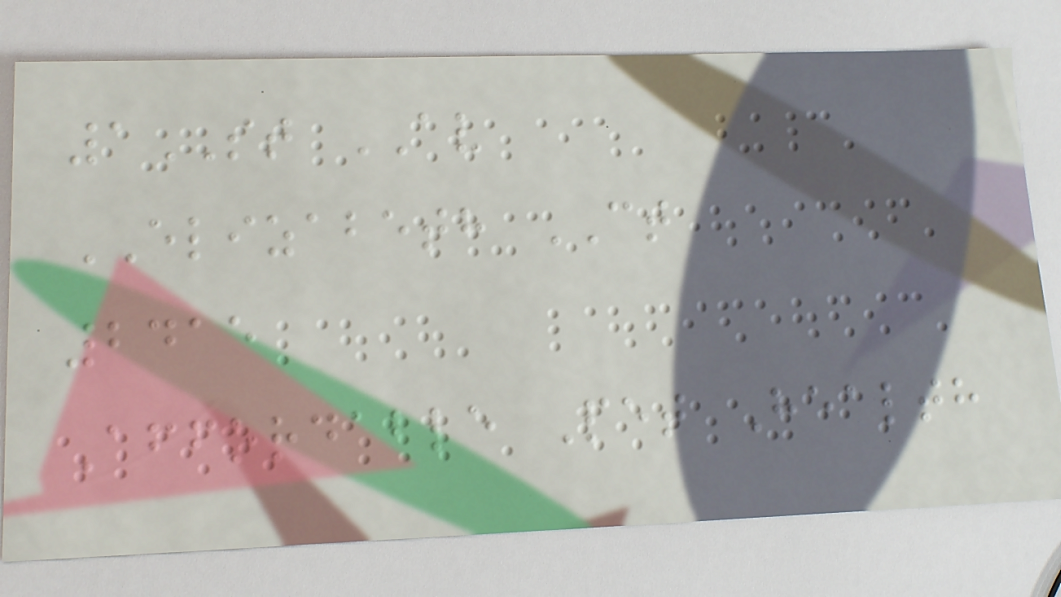1ST AV
ELIZABETH CT
2415
Affordable Pet Health
